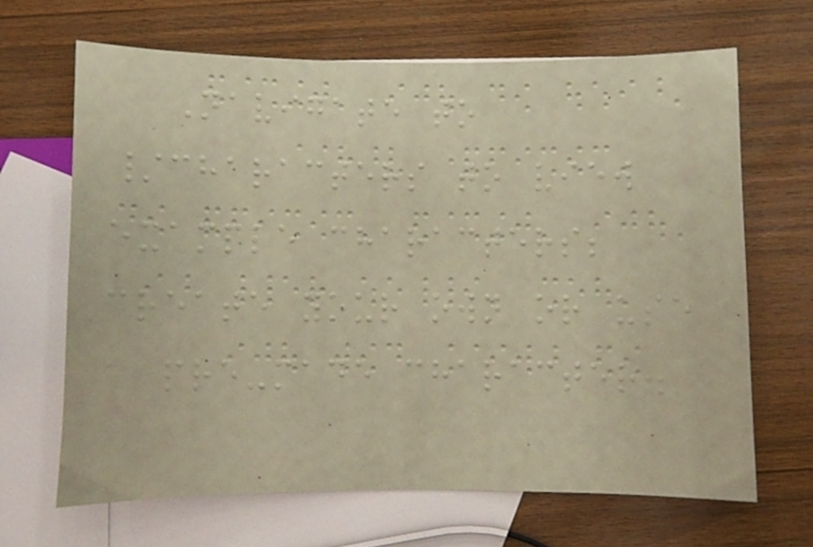Navigate to
/characters to view
example characters;
create your own or use
a pre-made character.
